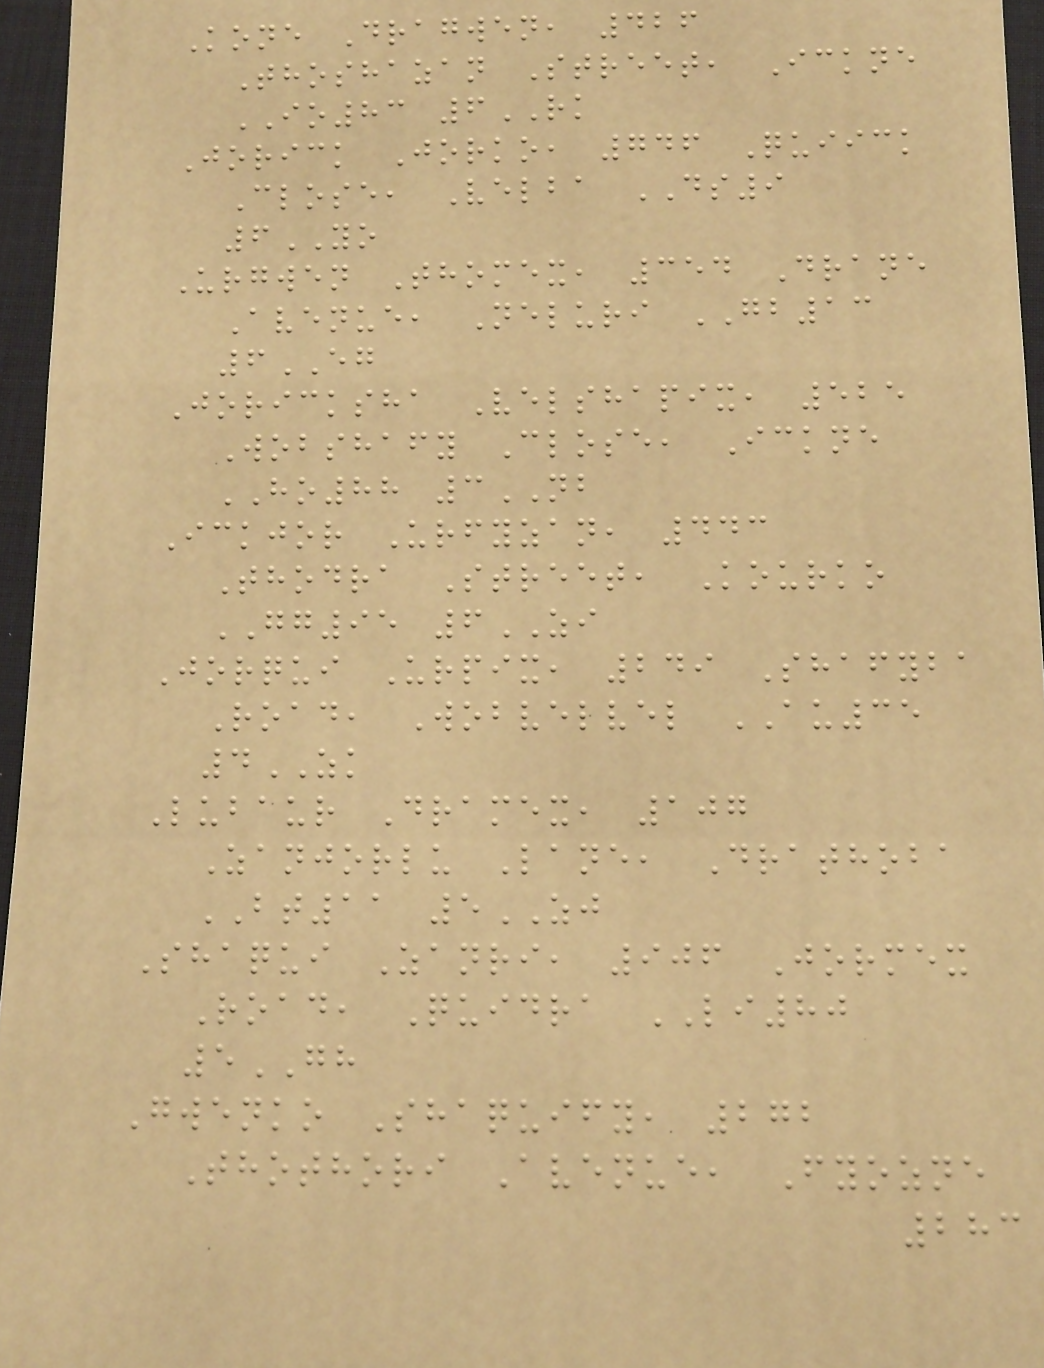Kone Dragwen, 426
Thoshazan Street, Ickne
IO83 6RK
Jorick Jorko, 746 Quiick
Close, Velba DS9
6YO
Urgwen Thomex, 354 Drane
Avenue, Neluri GB13
6EG
Joricksha Velshapix, 525
Wobshafy Close, Ickne
HO88 3NB
Ickjor Urfyzan, 443
Thodra Street, Kourko
GG95 6ZI
Jorqui Urpix, 249 Shafyba
Road, Wobvelvel AU35
4ZK
Lubaur Dramex, 107
Zanjorlu Lane, Drathoba
BT11 5ZJ
Shaqui Zanri, 906 Jormex
Road, Quidra LI80
5GH
Gwenko Shaquify, 272
Thothori Avenue, Fyozne
283
